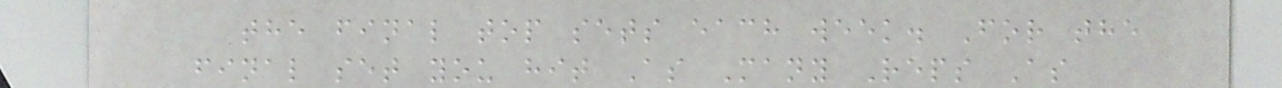the final top sets each week. For the
final set you hit As Many Reps As
